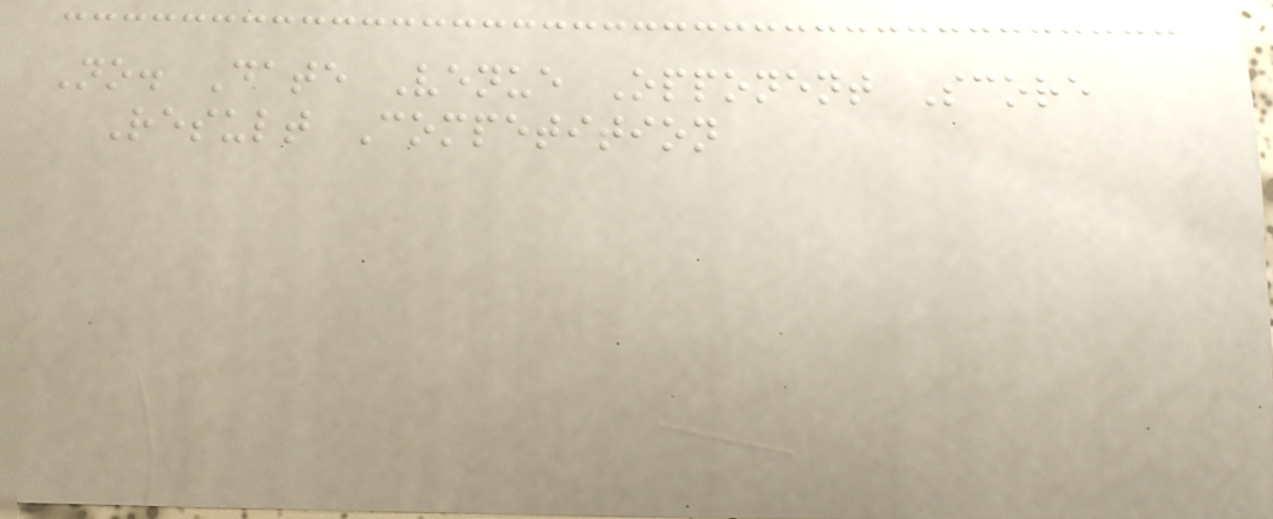No. Date Venue Opponent Score
Result Competition
